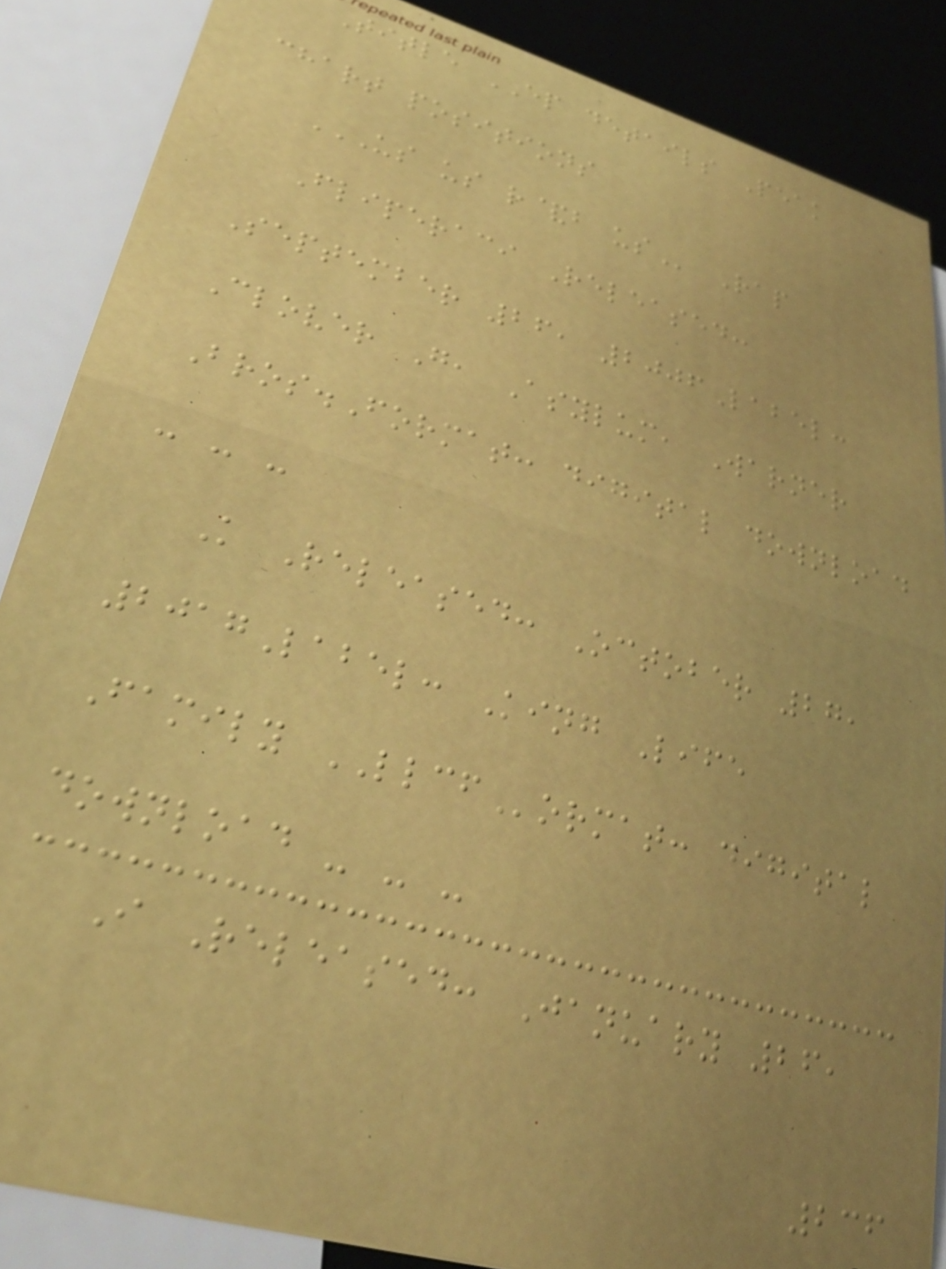Title EP details Peak
chart positions
US US R&B US Rap
Fliperaci Released:
September 26, 2006Label:
Clover G, Asylum, Warner
Bros.Format: digital download
- - -
K Released: October 27,
2017Label: King Life
Family LLCFormat: digital
download - - -
I Released: January 26,
236
